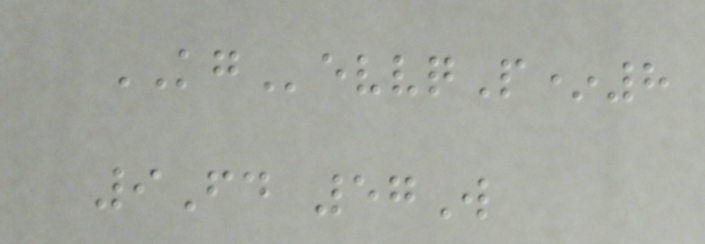KGevvqP*8
9Fd 57W
